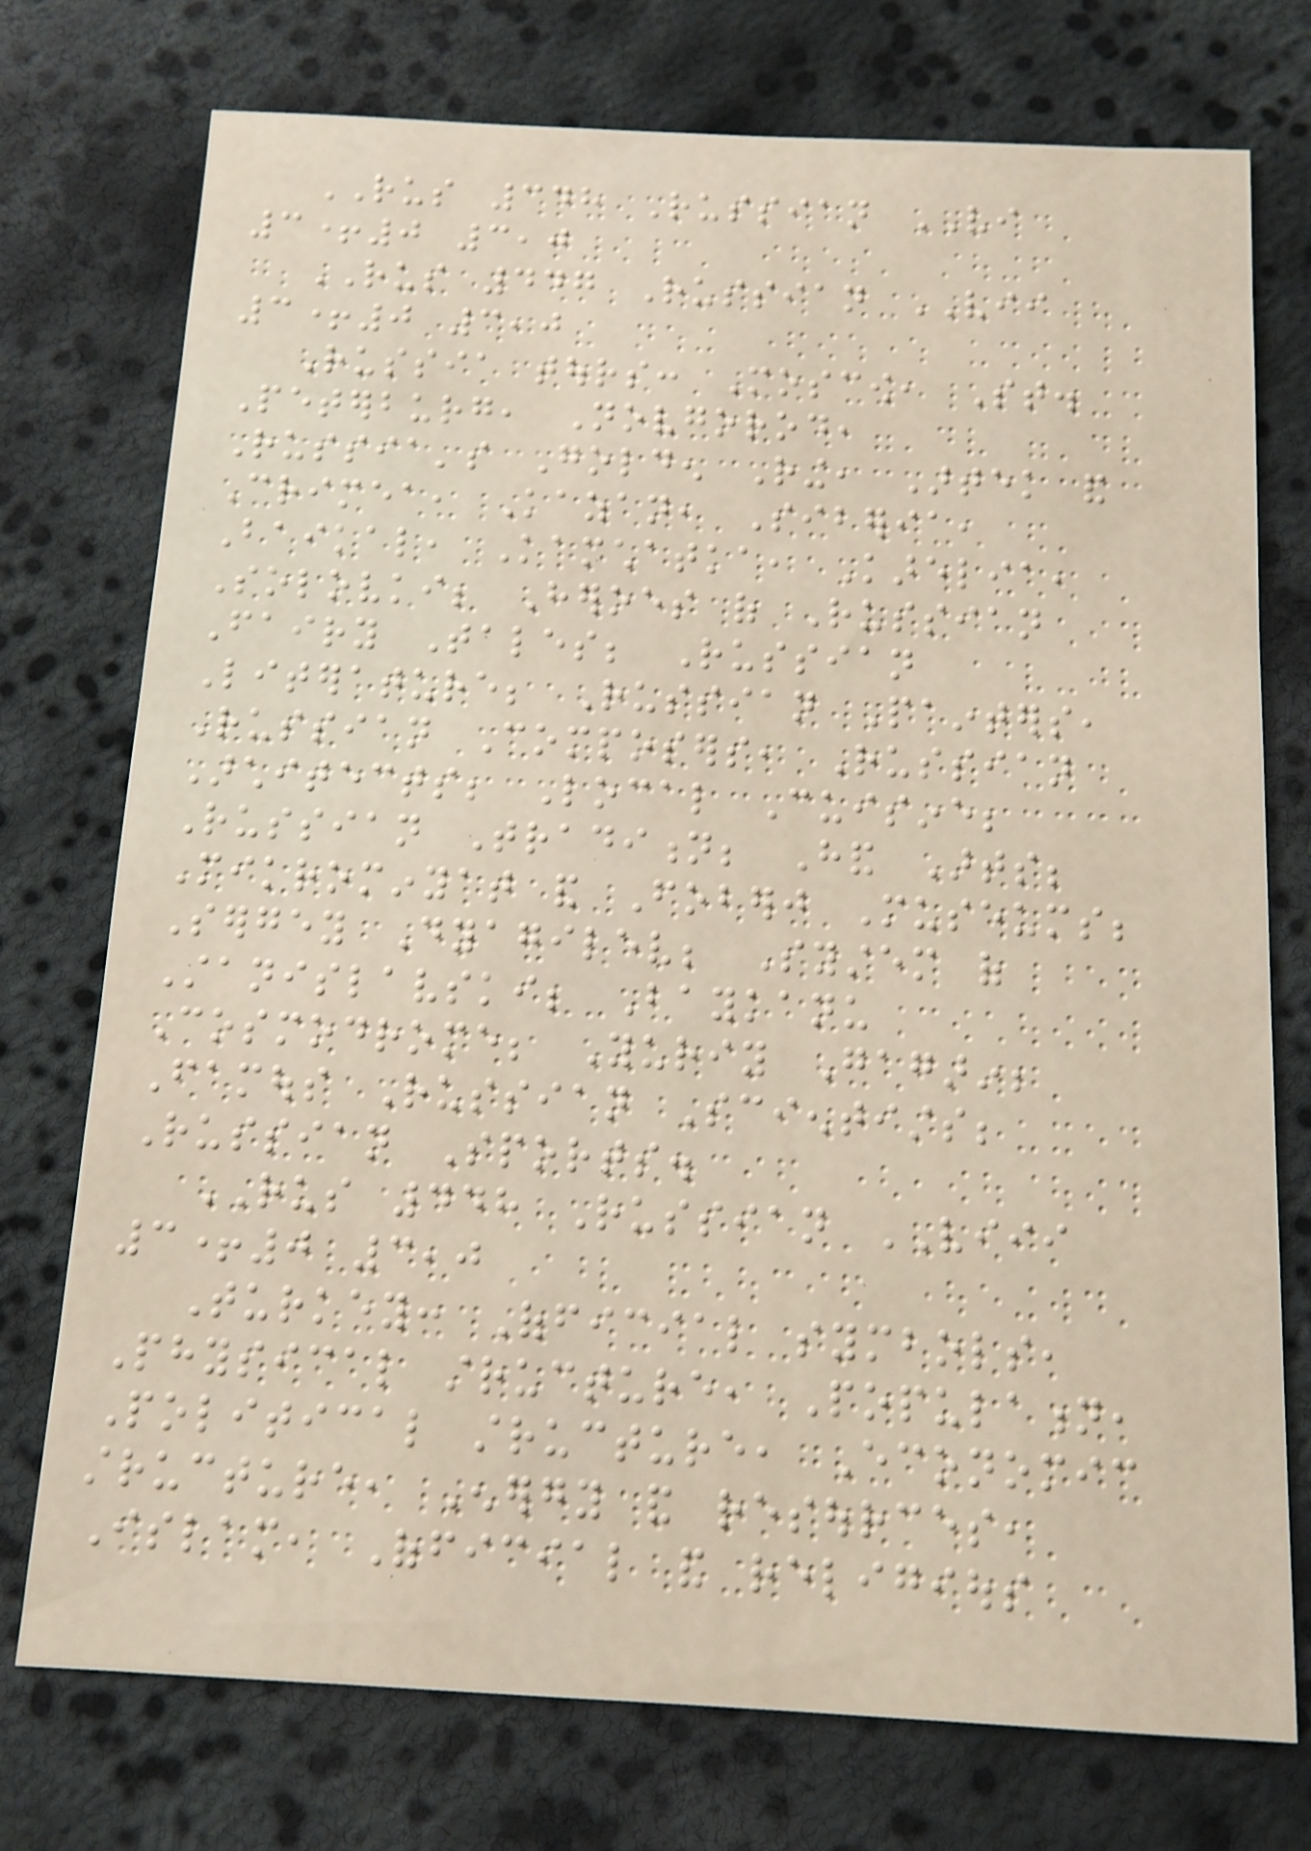RUS 348 Russian VI
3+0 3,0
RUS 447 Russian VII
3+0 3,0
Russia tours: Moscow, St.
Peterburg, Novgorod,
Russia's Golden Ring, Artek and
Crimea, Kazan, Siberia,
Baikal, Kamchatka, Karelia,
Solovki; Heroes of Russian
Fairy Tales; Russian
Literature; Russian Painters,
Russian Composers, Russian
Architects; Local Cuisine;
Russian Tradition; Hand Arts;
Mikrominyat and Foberj Museums;
Sergey Dyagilev; System of
Stanislavski; Baykanu
Cosmodrome; Yuriy Gagarin;
Famous Russian Scientists;
Russian Sports.
RUS 448 Russian VIII
3+0 3,0
Turkey: Official symbols,
Physical structure, Population,
Political structure, Economic
structure, Energy and resources,
Islam, Official and religious
